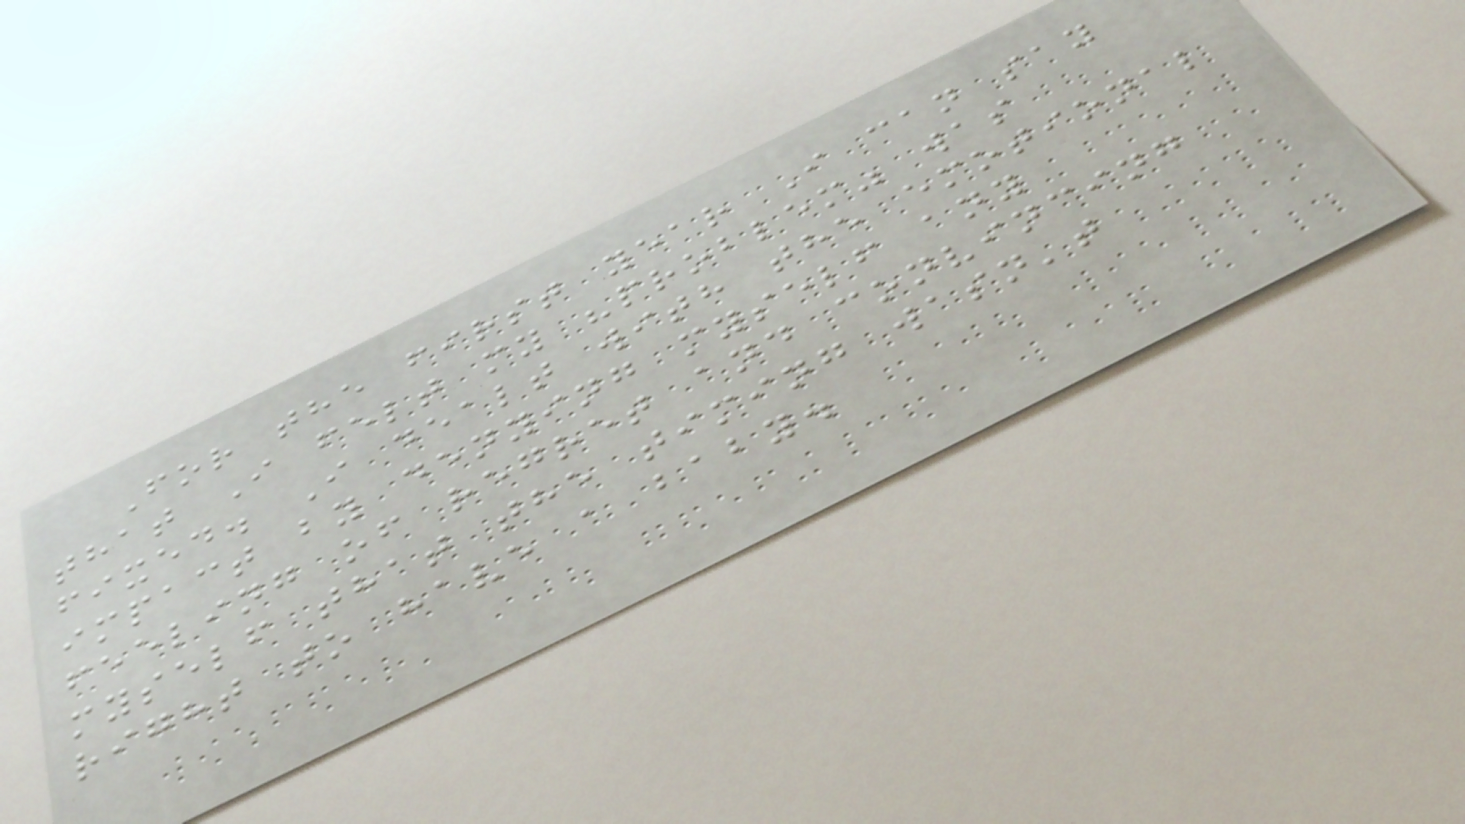For the first year I can say
that I felt my "problem" was
fixed. I dealt with the emotional
impact by denying myself any
feeling of regret and convincing
myself that the timing wasn't
right to have a baby.
